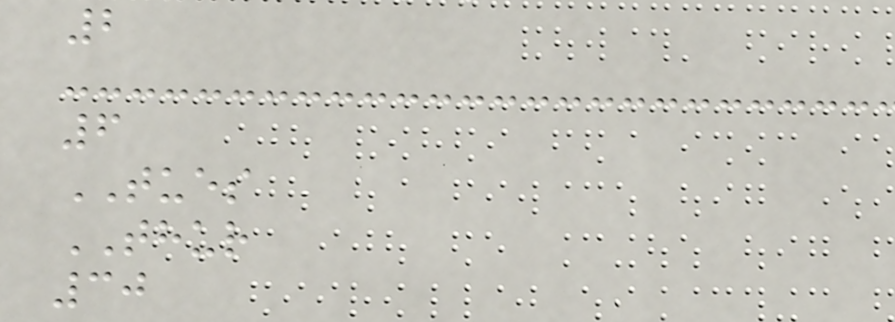2
6
TUES
THUR
30
